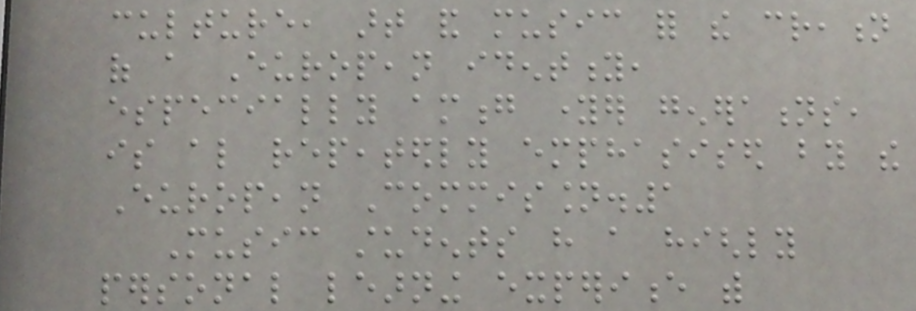culture, art and music for the creation
of a European identity,
especially among younger generations,
is also repeatedly emphasised by the
European Commission.1
Music students have a highly
personal learning experience with
